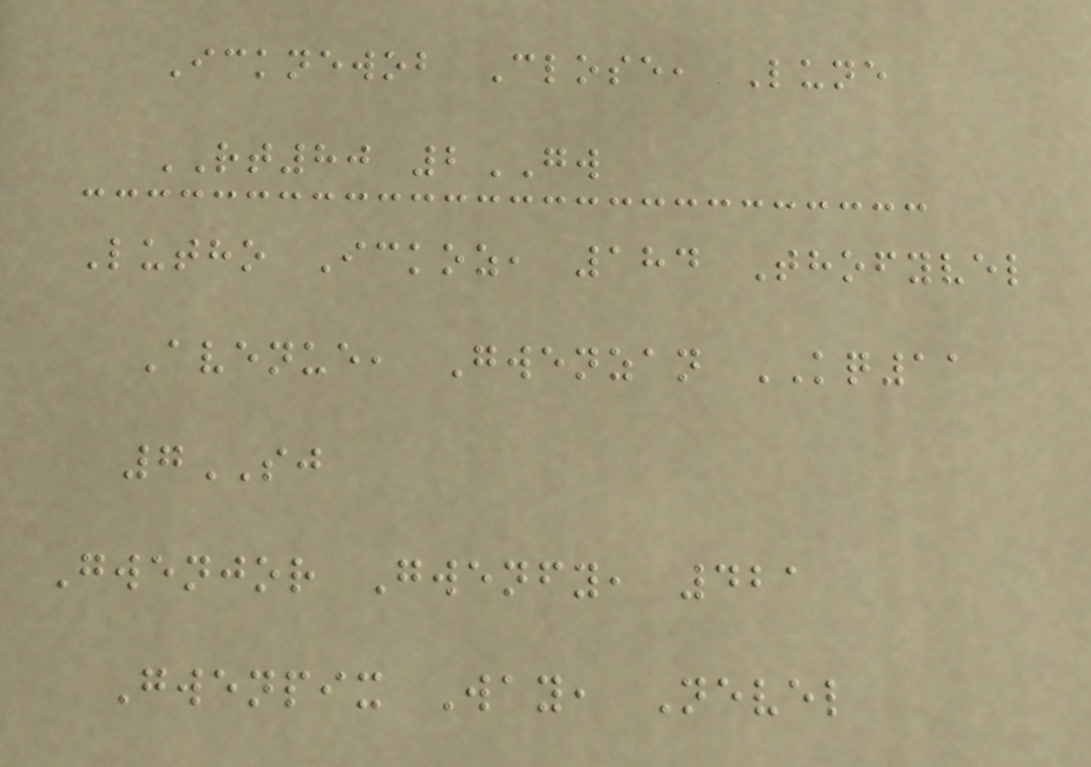Icknewob Close, Lune
RT80 2GW
Lutho Ickoz, 184 Thofyvel
Avenue, Gwenzan KQ11
7SJ
Gwenjor Gwenfy, 421
Gwenpix Way, Nevel
